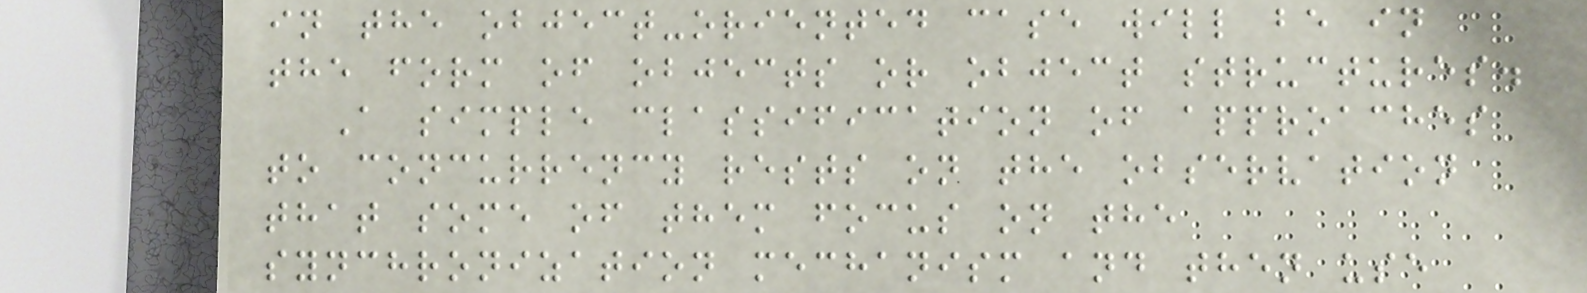in the object-oriented case will be in
the form of objects or object structures.
A simple classification of approaches
to concurrency rests on the observation
that some of them focus on the
synchronization mechanism and then use
